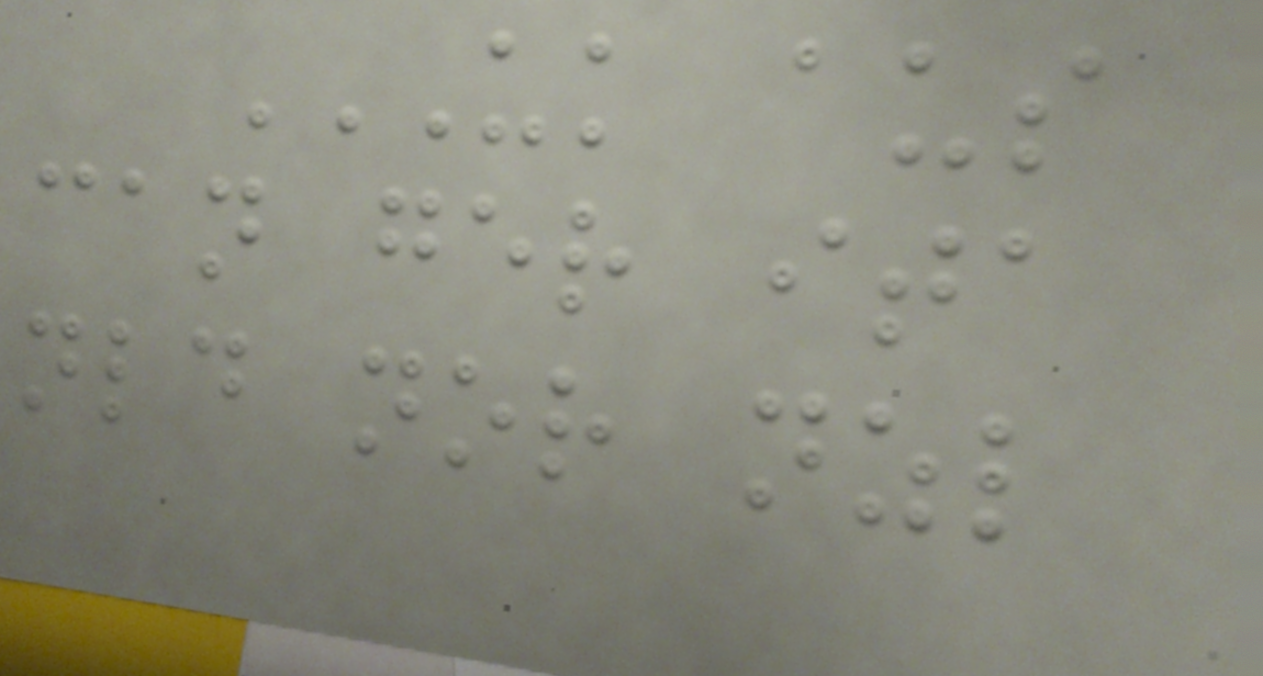UK AUS
CAN GER ITA
NLD NOR NZL
